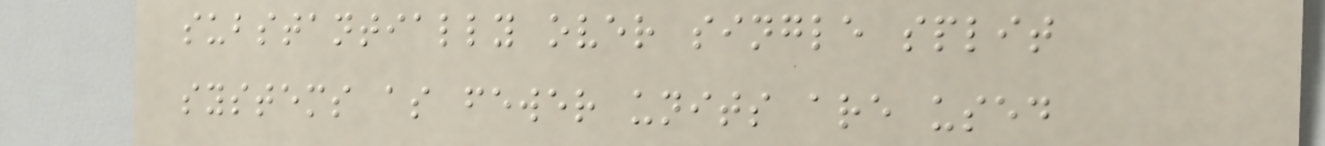substantially over single split
systems as fewer units are used
